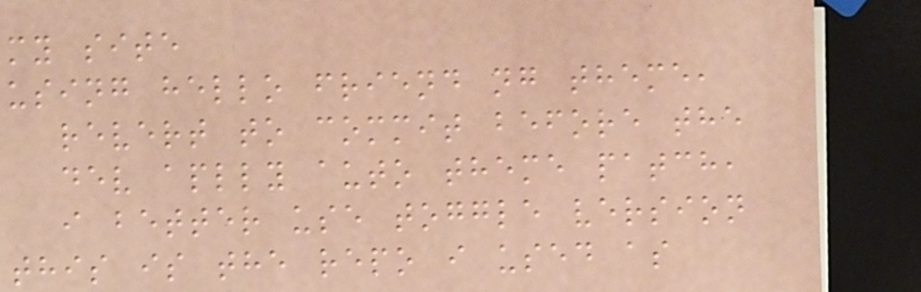my site
using hello friend ng theme,
revert to commit before the
dev aplly auto theme patch,
i better use toggle version
this is the repo i used as
